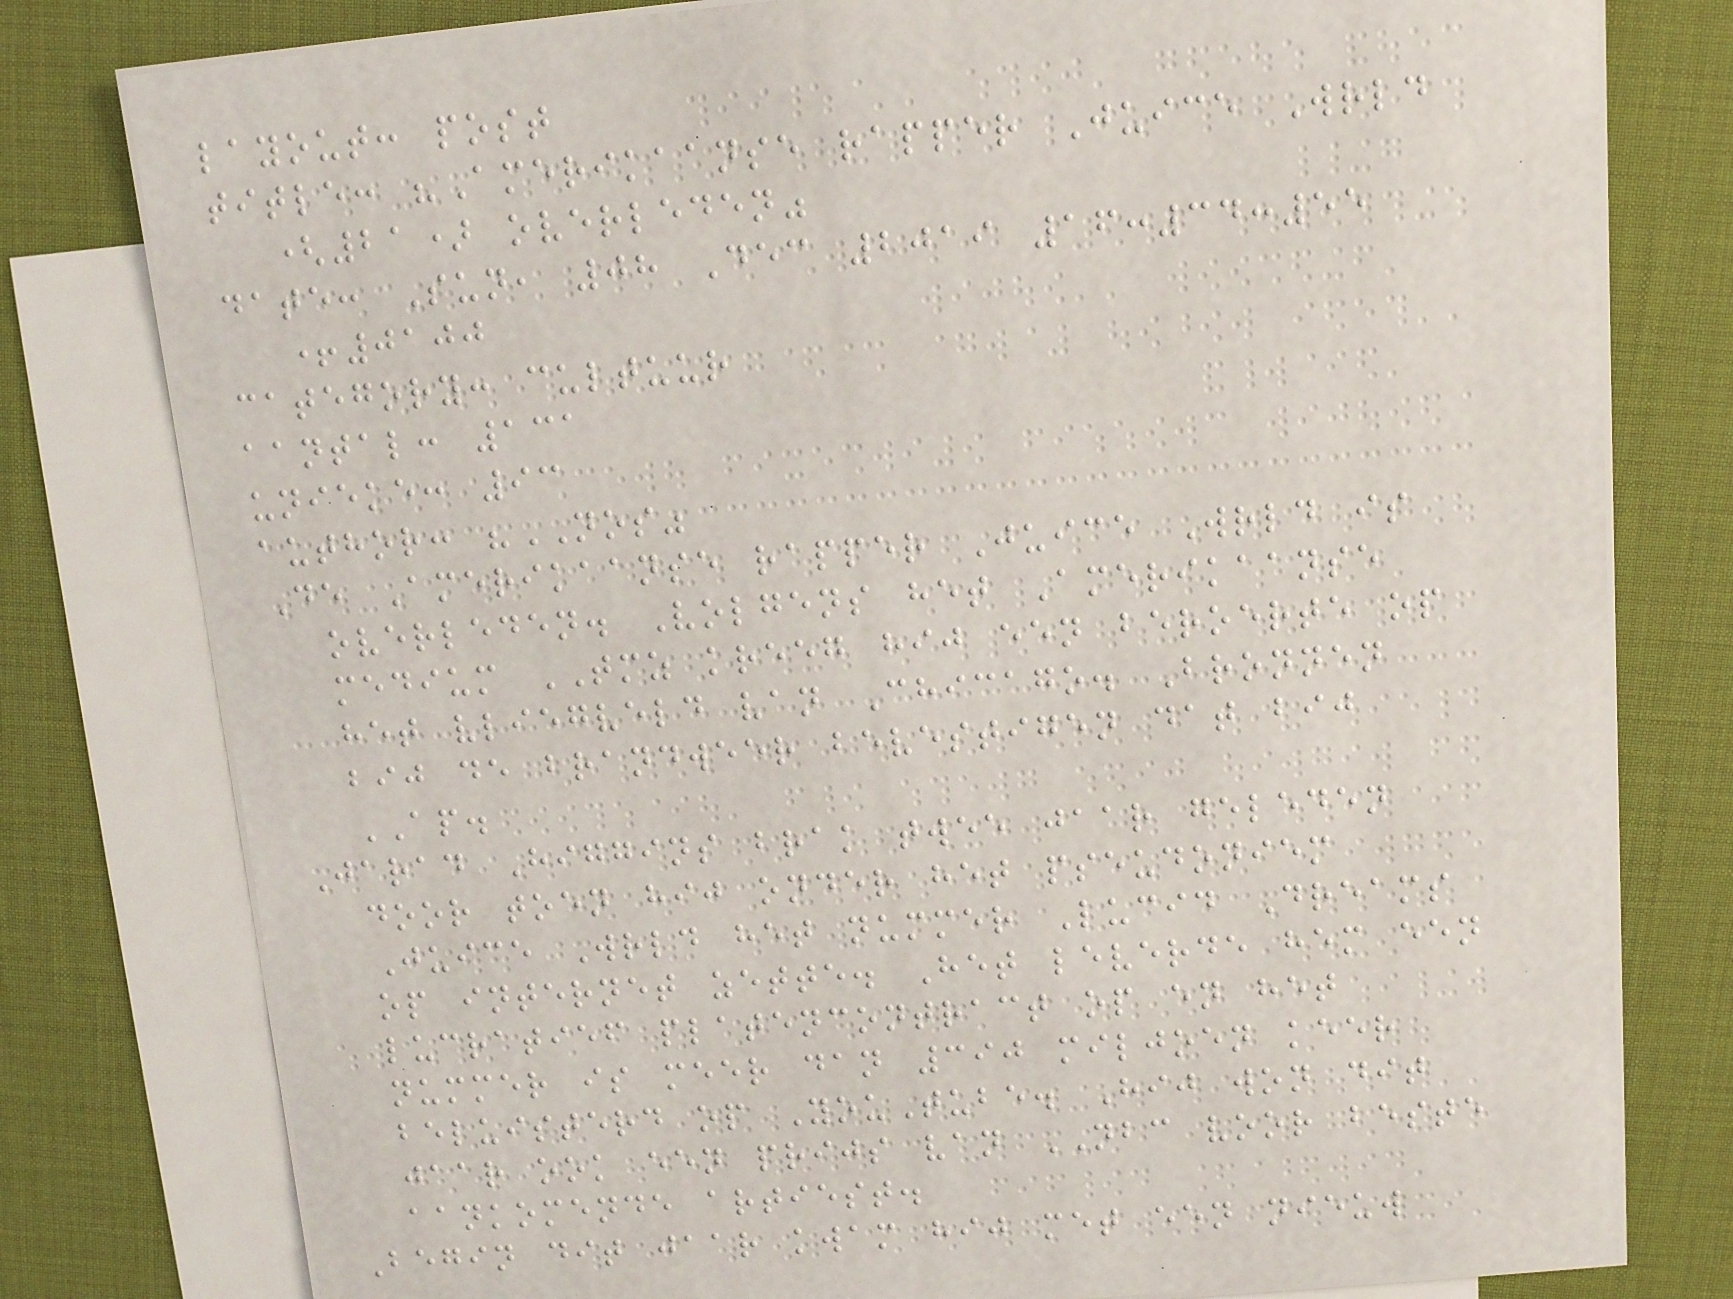layout: post
title: "Amerikaanse rapper Juice Wrld
(21) overleden"
date: Sun, 08 Dec 2019 16:34:55
+0100
category: cultuur
aantal: 131
unieke: 93
author: "NOS"
De Amerikaanse rapper Juice Wrld is
overleden. Volgens het Amerikaanse
medium TMZ kreeg hij een beroerte op
het vliegveld van Chicago. Bronnen
bij de brandweer bevestigen dat bij
AP.
Jarad Higgins brak twee jaar geleden
door toen hij onder het pseudoniem
Juice Wrld het nummer Lucid Dreams
op internet zette. Het leverde hem een
lucratief platencontract op en het
nummer is meer dan 390 miljoen keer
beluisterd op YouTube. Hij won dit
jaar ook een prijs van NBC voor beste
aankomende artiest.
Begin dit jaar kwam hij met een nieuw
